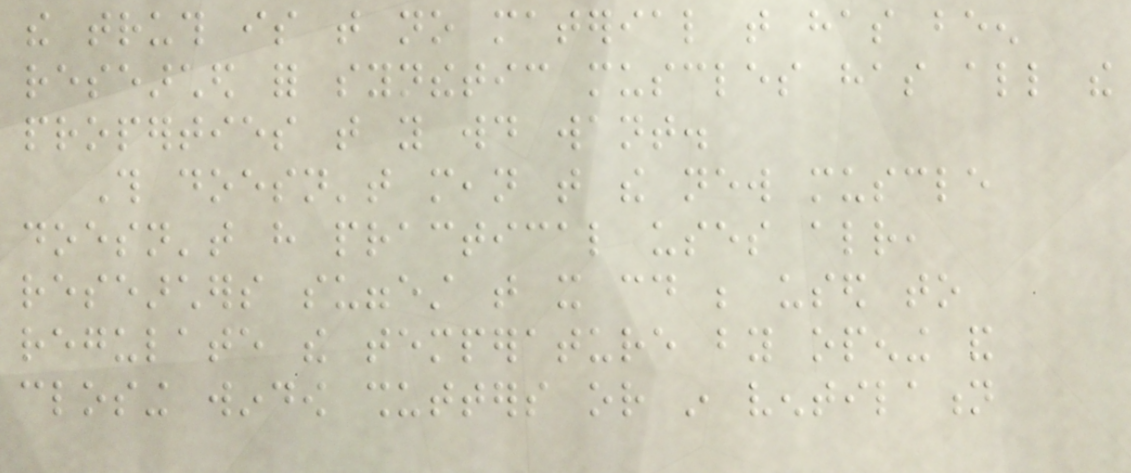the truth is that no material that has been
researched for synthetic muscles has all the
properties that you would want.
This doesn't mean that the new muscle
doesn't have practical uses already,
researchers suggest that it could be used to
regulate the temperature by opening and
closing window shutters or in ventilation
